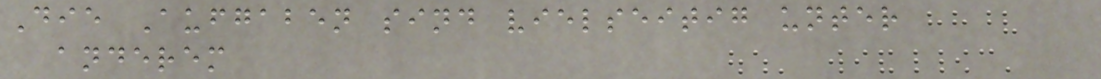Die Aufgaben sind vielseitig unter
anderem
